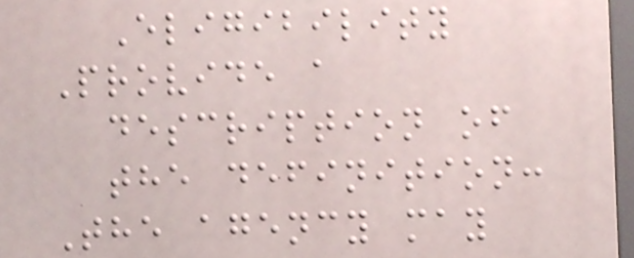Eligibility
Provide a
description of
the definition:
The agency may
